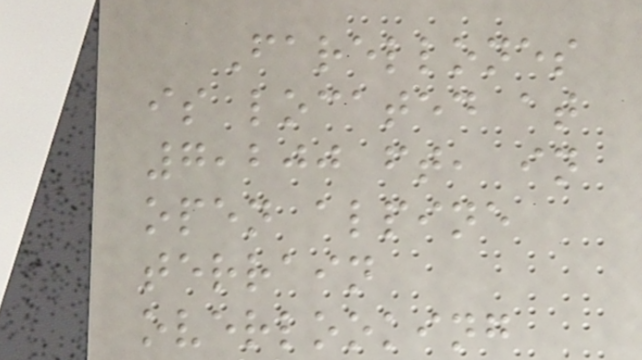Farellones
is located at
7,200 ft, in
open alpine
terrain
overlooking
